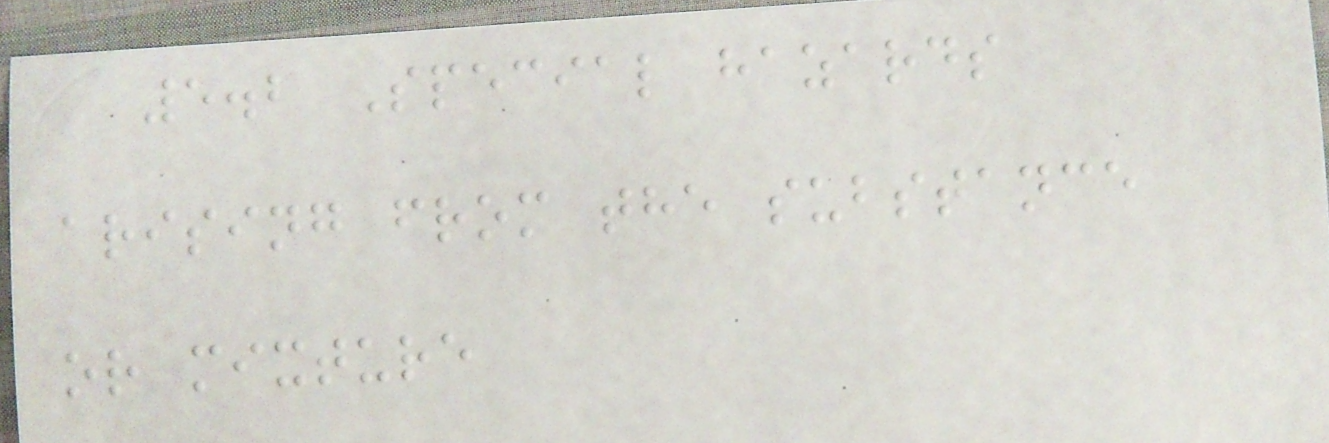5.2 Special hazards
arising from the substance
or mixture
